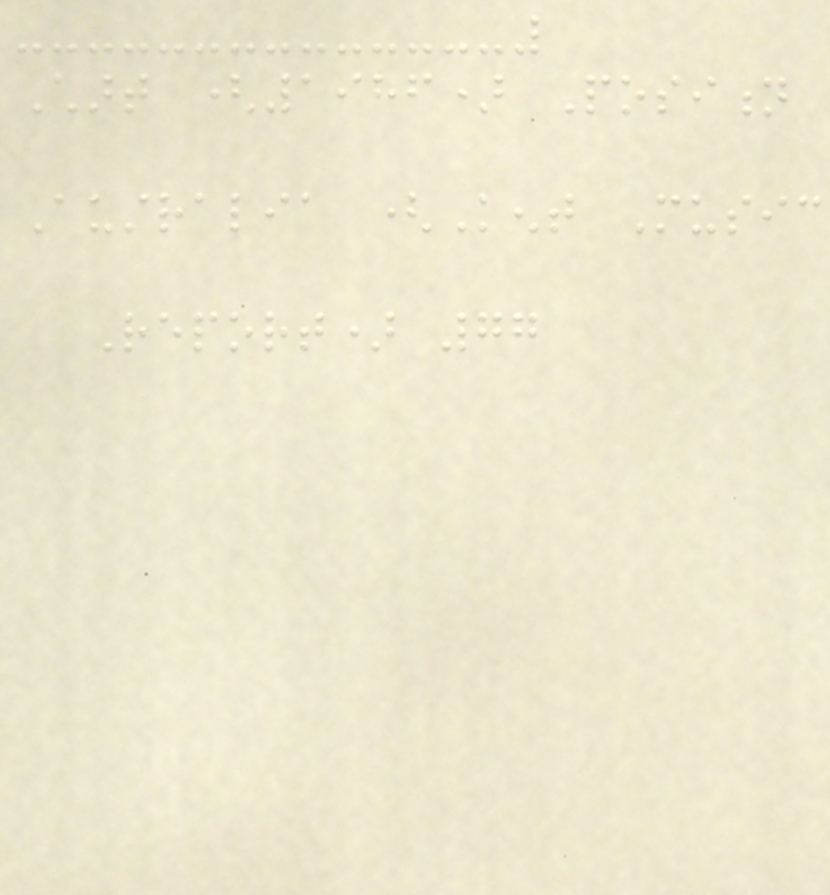Chart (1986) Position
Australia (Kent Music
Report) 77
